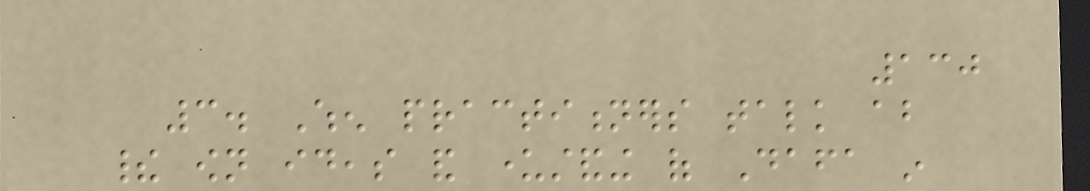130
3. When practitioners talk about
their own ideas and understanding of Dafa in
